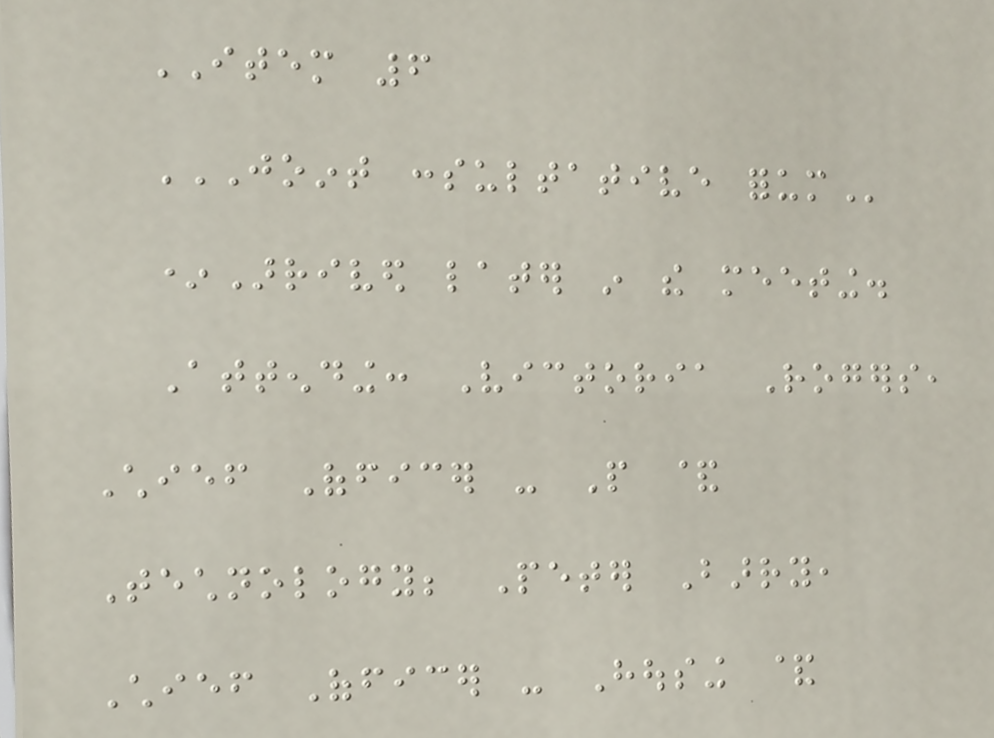ITEM 6
JOINT CONSULTATIVE FORUM
*Arrived later in the meeting.
Attending: Victoria Rogers,
Chief Officer - People &
Technology; Peter Barry,
Chief Officer - Housing &
